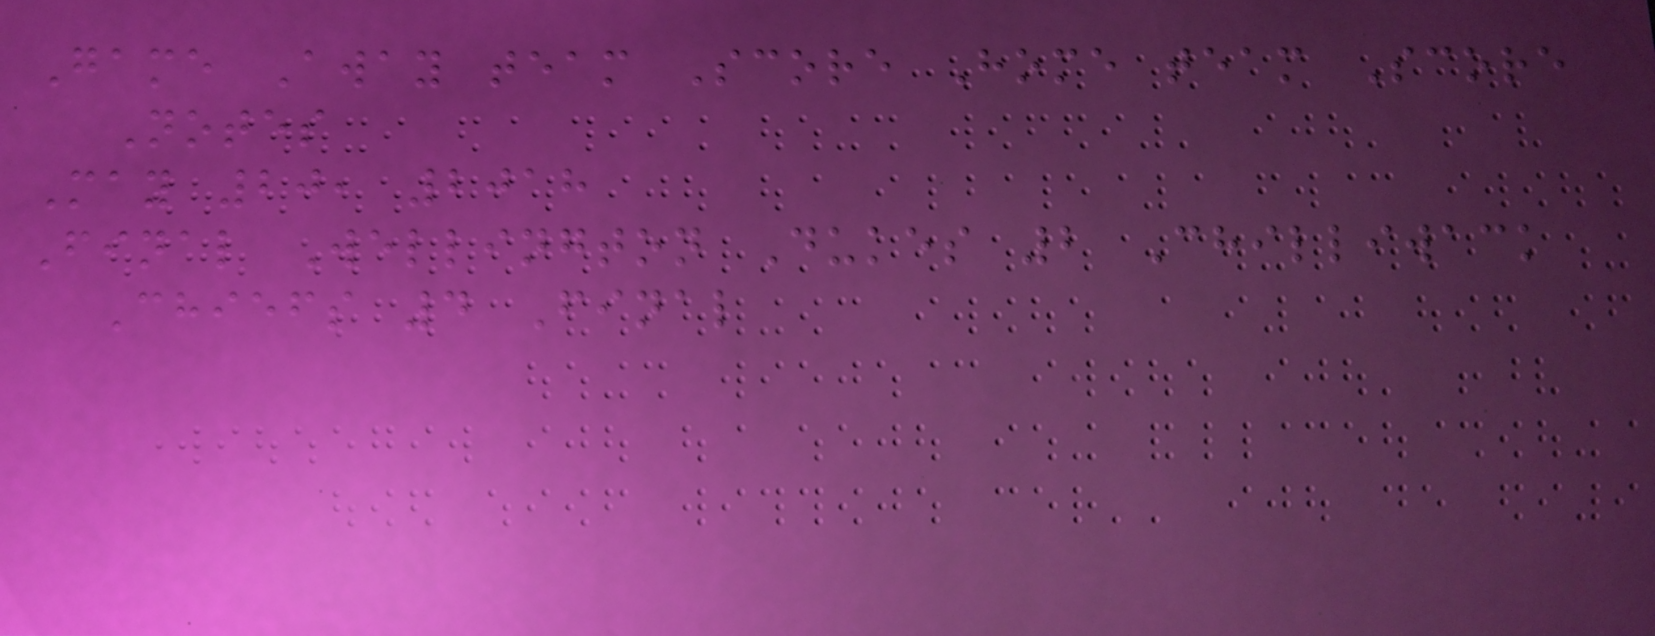Game Away team Score Home team Score
Notes
May 20, 2018
Final Wellington Dukes 2 Chilliwack
Chiefs 4 Final
